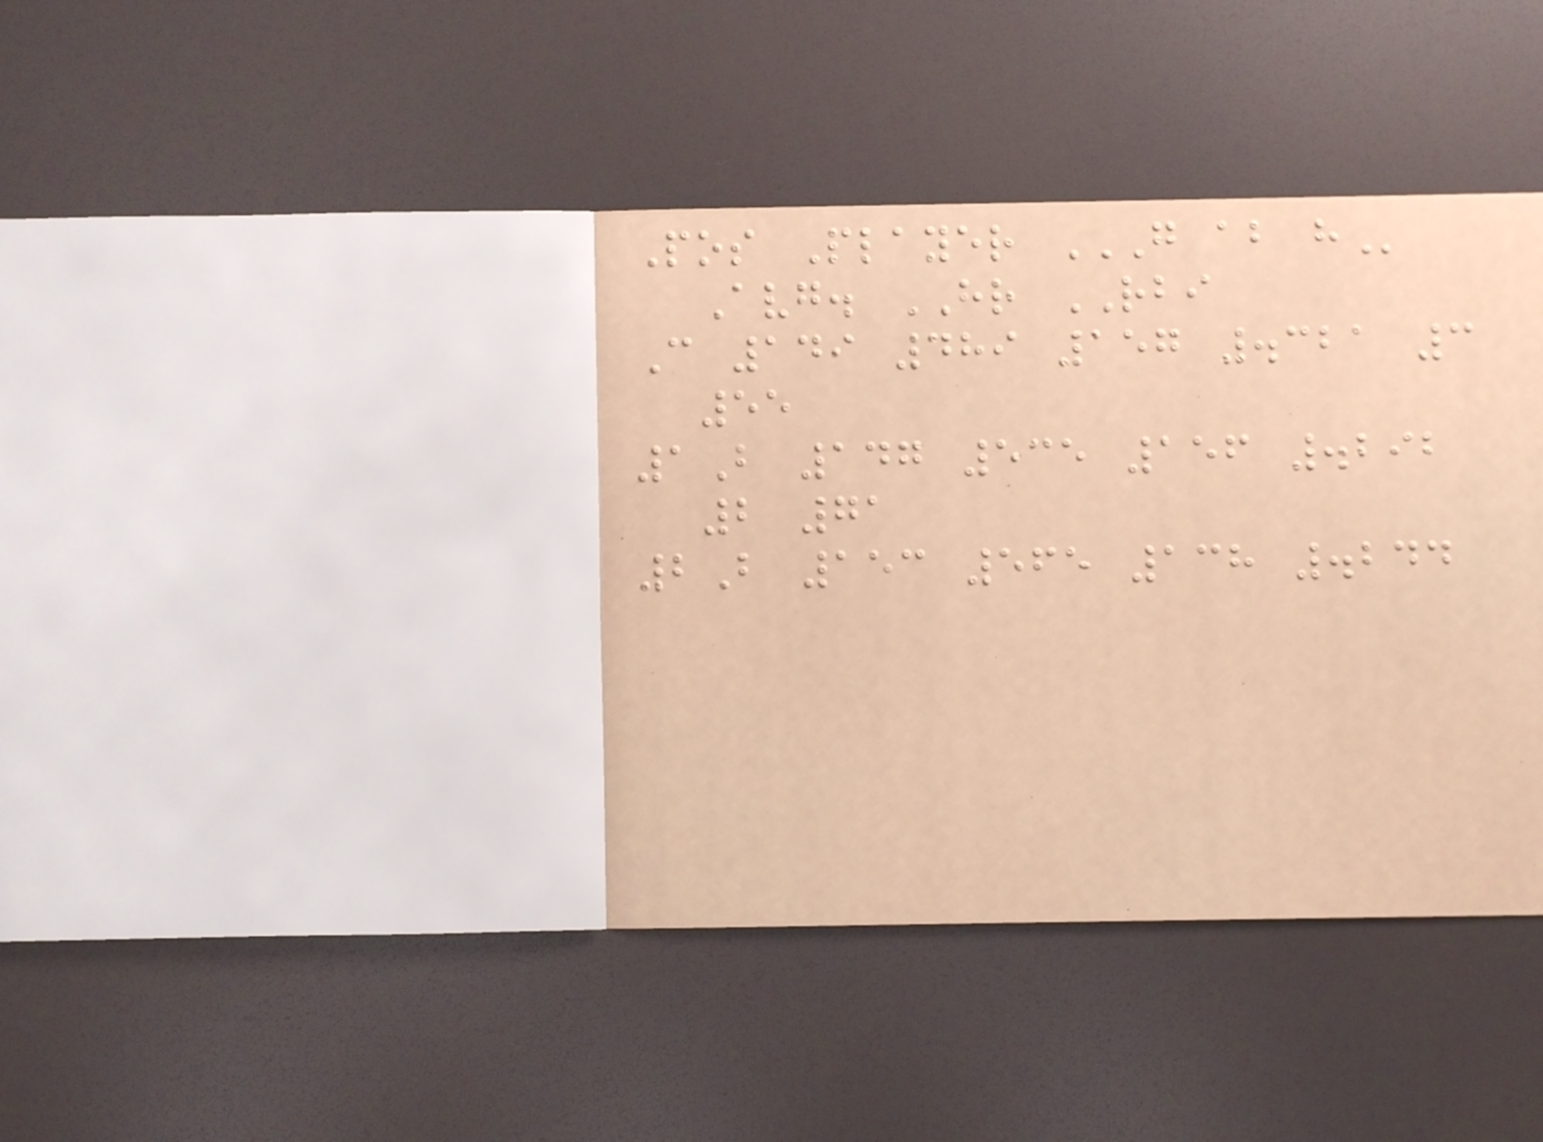Pos Player G AB H
Avg. HR RBI
C 149 489 157 .321 3
55
1B 147 535 156 .292
2 71
2B 153 565 138 .244
